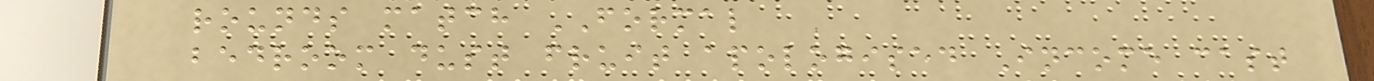rounds match FORMAL
bedroom dust fruit apologised Income cast
